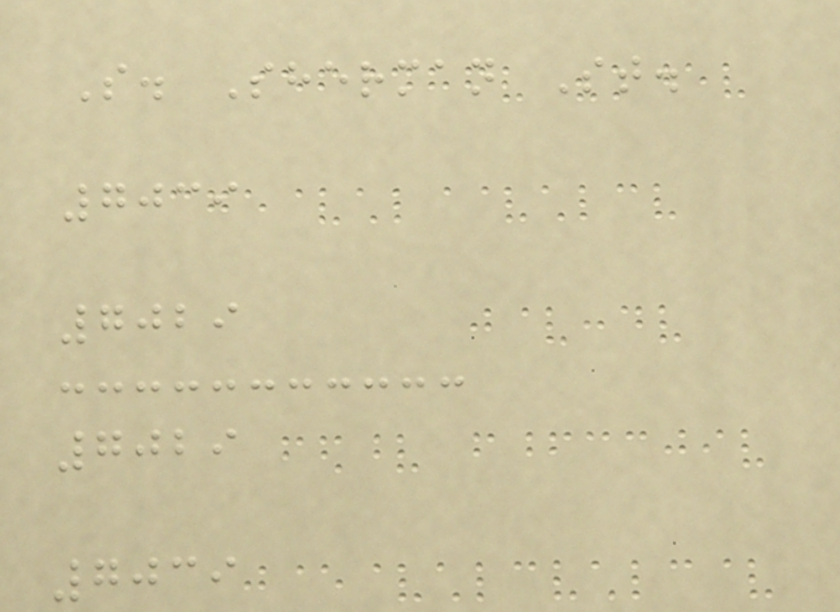S. Sherman St.
7039
7029
7029
7039
